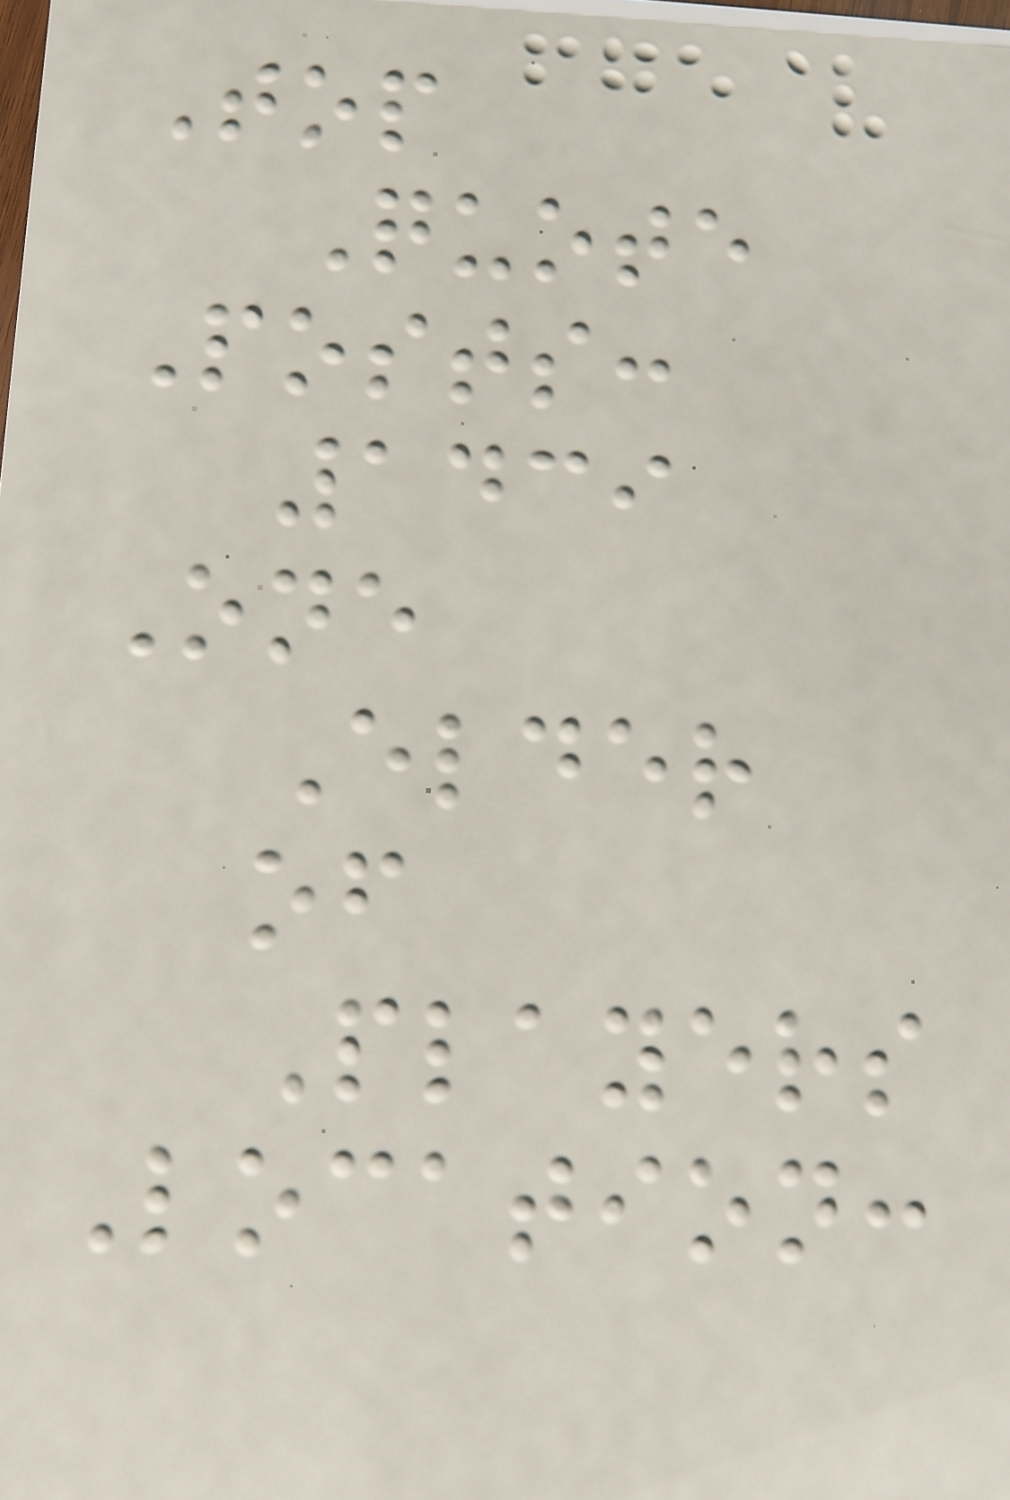Top
Quote
Posts:
1439
One
Elder
of
Players
Location:
